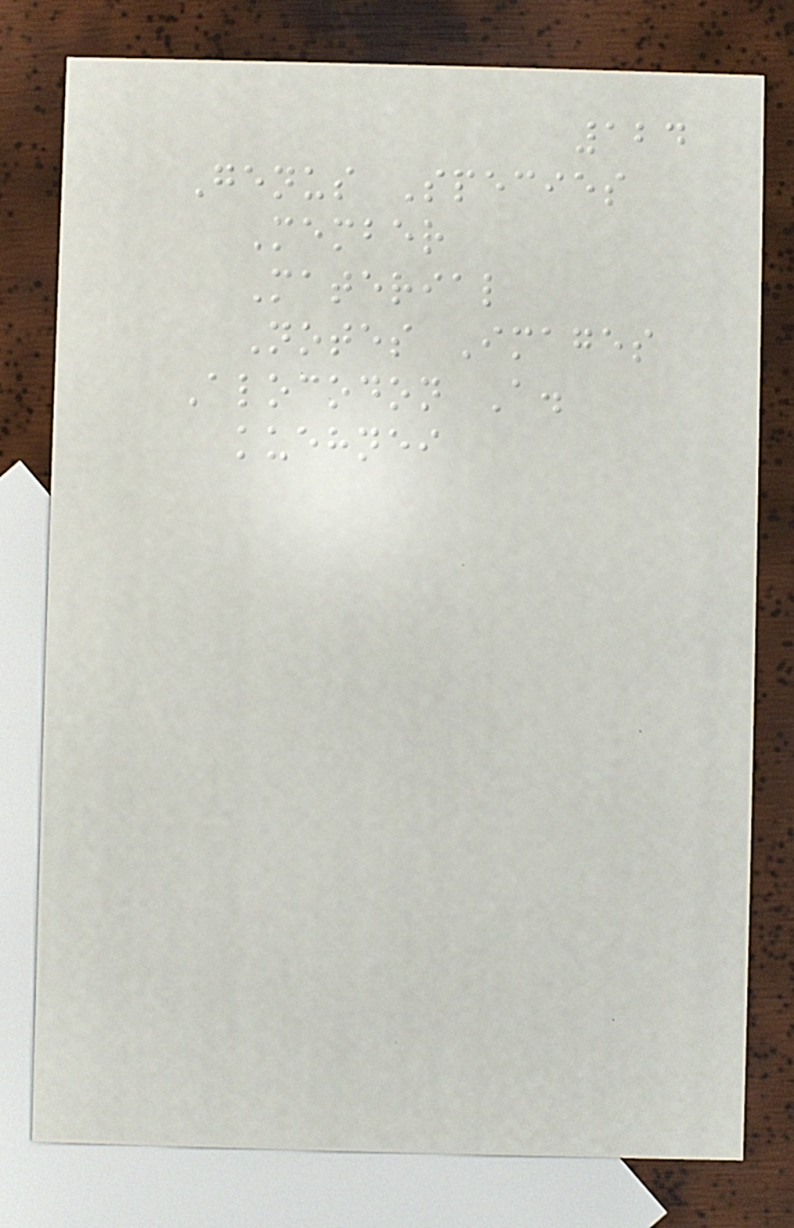124
Genus Species
Member
Material
Notes Images
Alocodon A.
kuehnei
